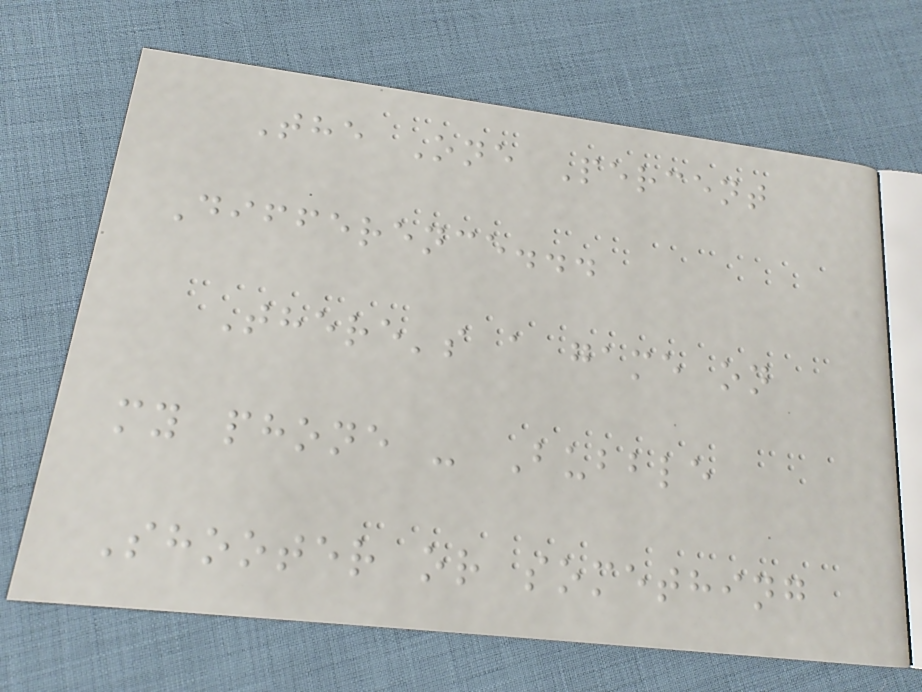The One Percent
Difference...
There's a game on
my phone - Bubble
Shooter or something
